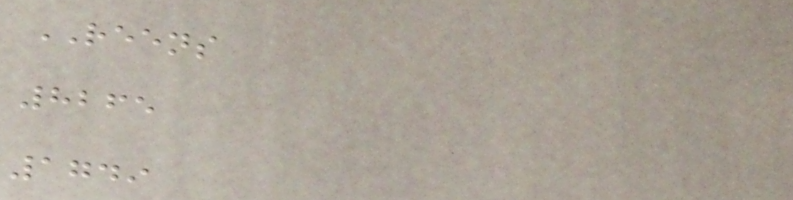REENS
8265
1749
